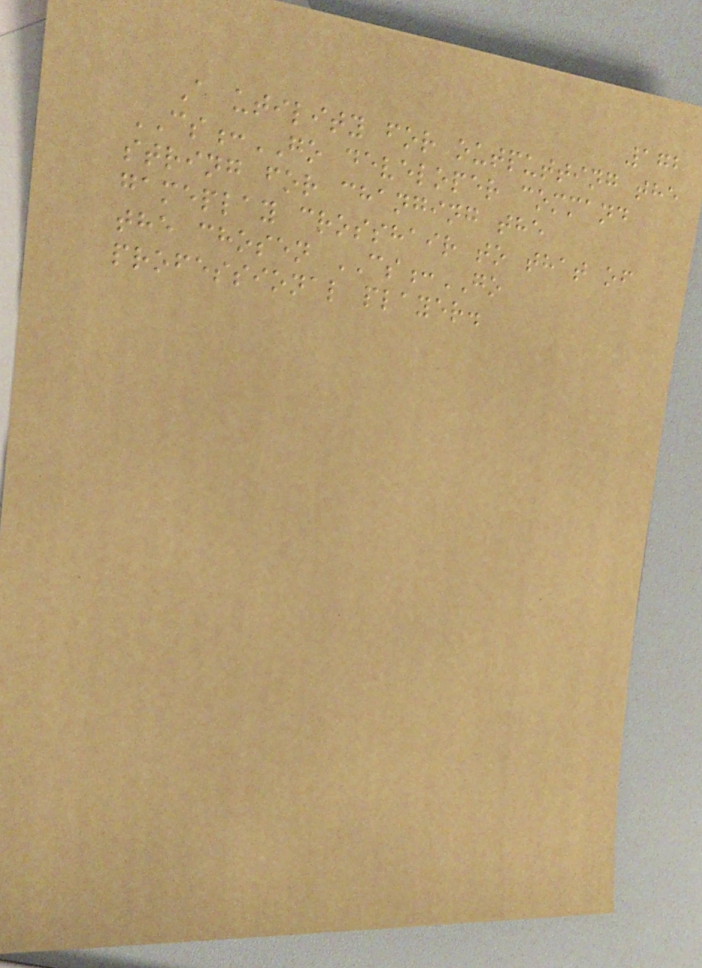172
A utility for outputting the
CS:GO developer command
string for changing the
gameplay crosshair to that of
the chosen CS:GO
professional player.
